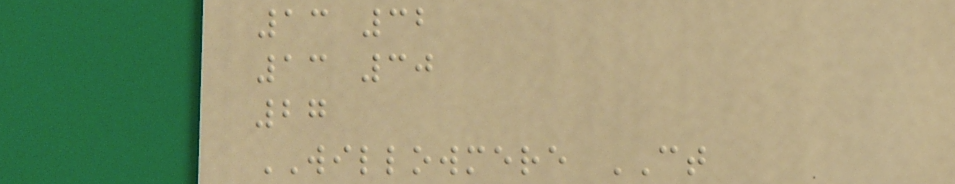13 32
13 30
27
WILLOWMERE CT
